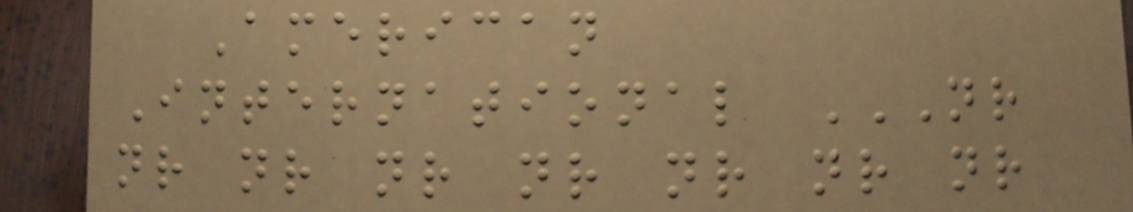American
International NR
NR NR NR NR NR NR NR
